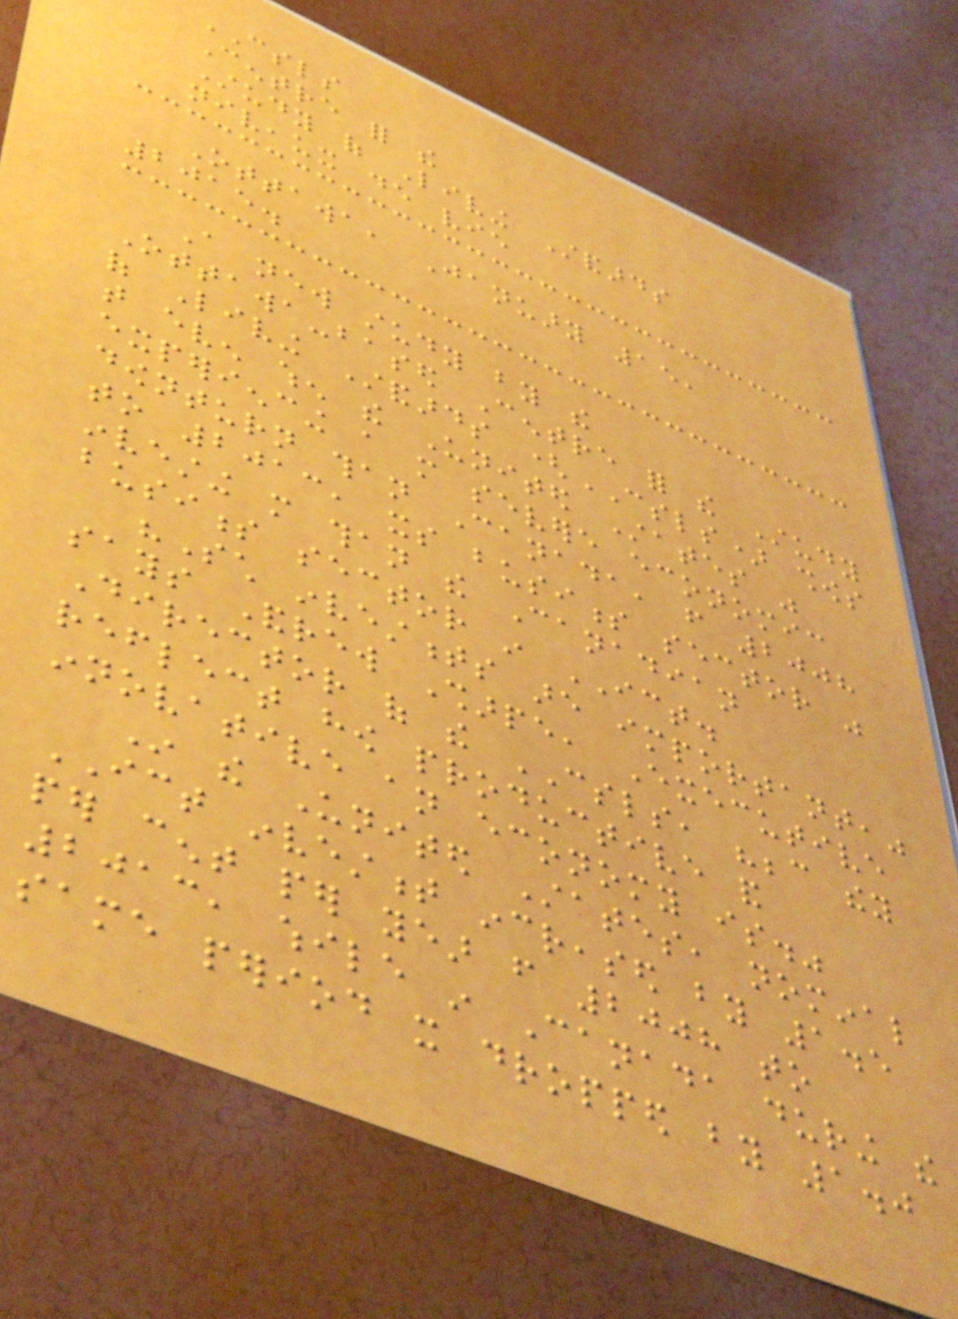CSLS
Centre for the
Study of Living Standards
niveaux de vie
Ottawa, January 15,
2015.
A new study by the
Ottawa-based Centre for the Study
of Living Standards (CSLS) shows
that even when the United States was
experiencing a more severe economic
downturn than Canada, from 2008
to 2013, its business sector was
investing more than the Canadian
business sector in ICT.
"Such investments are important,"
says Andrew Sharpe, Executive
Director of the CSLS, "because they
reflect how productive and
innovative an economy is."
In the United States, nominal
ICT investment increased by 1.5
per cent per year from 2008 to
2013, while in Canada during the
same period it dropped by 1.0
